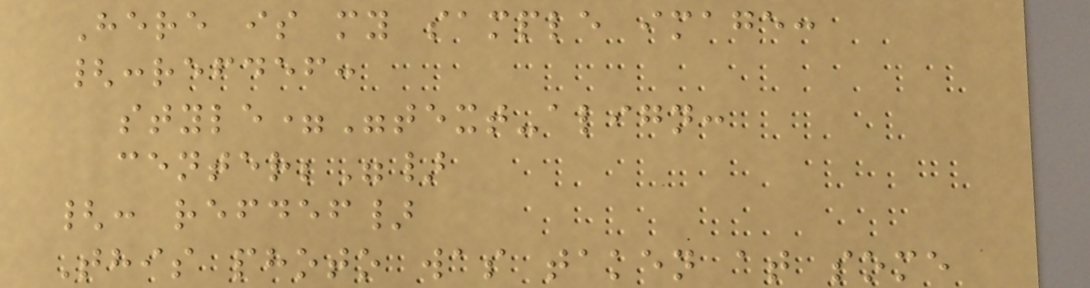Here is my sample image:
{:refdef:
style="text-align:
center;"}
{: refdef}
This photo was taken at some
